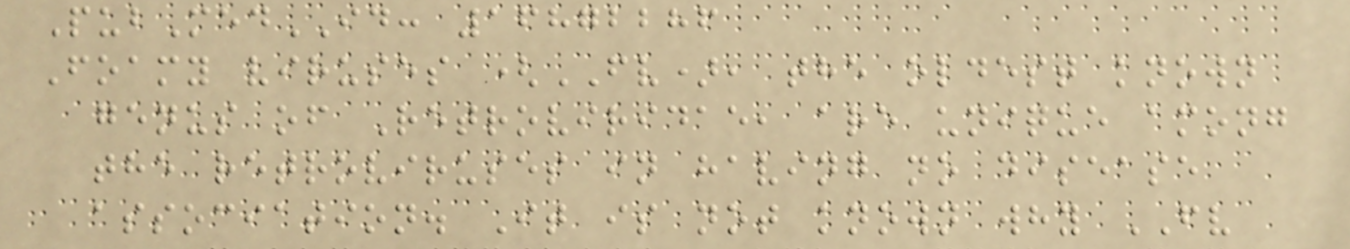PubMedID: 16872286
Foamy viruses (FV), the oldest known
genus of Retroviridae, are unique among
the retroviruses in having no disease
association. It is not known why FV
